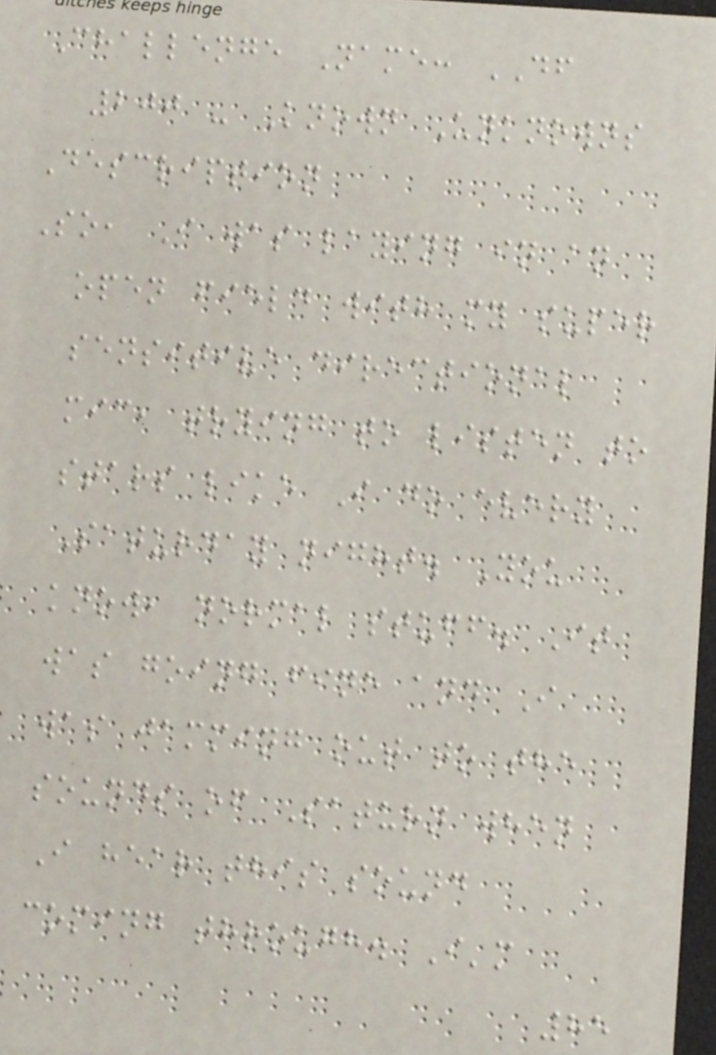Challenge Name: DF
200 - Known Unknowns
Description
So, I was laying in an
open field with my super
sensitive directional
mic, trying to listen to
stars like I do every
Saturday night. You
know, normal stuff. It
was going fine and I
was jamming out to the
sounds of Saturn when
I hear this sound
coming through. I'm
85
